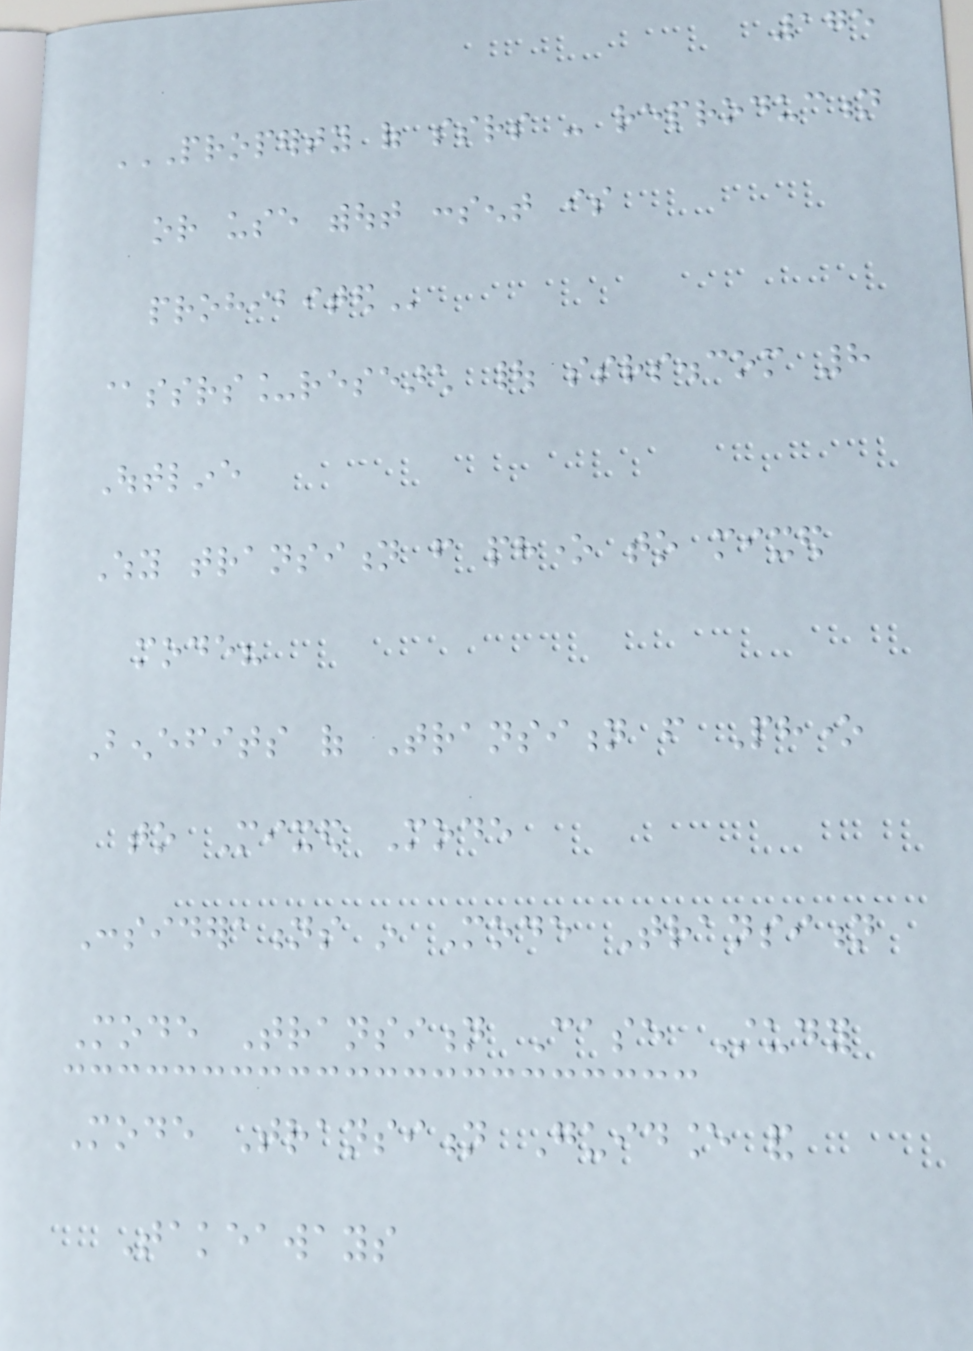175
PROPERTY OF SSRS - REPRODUCTION
OR USE WITHOUT CONSENT IS
PROHIBITED
@ssrs_research | ssrs.com 8
Outline
Why transition from phone to mixed
mode?
Benefits of Transition from Phone
to Mixed Mode
Considerations in Mode Transition
Mode Transition Case Study
Mode Transition Guidance and
Takeaways
